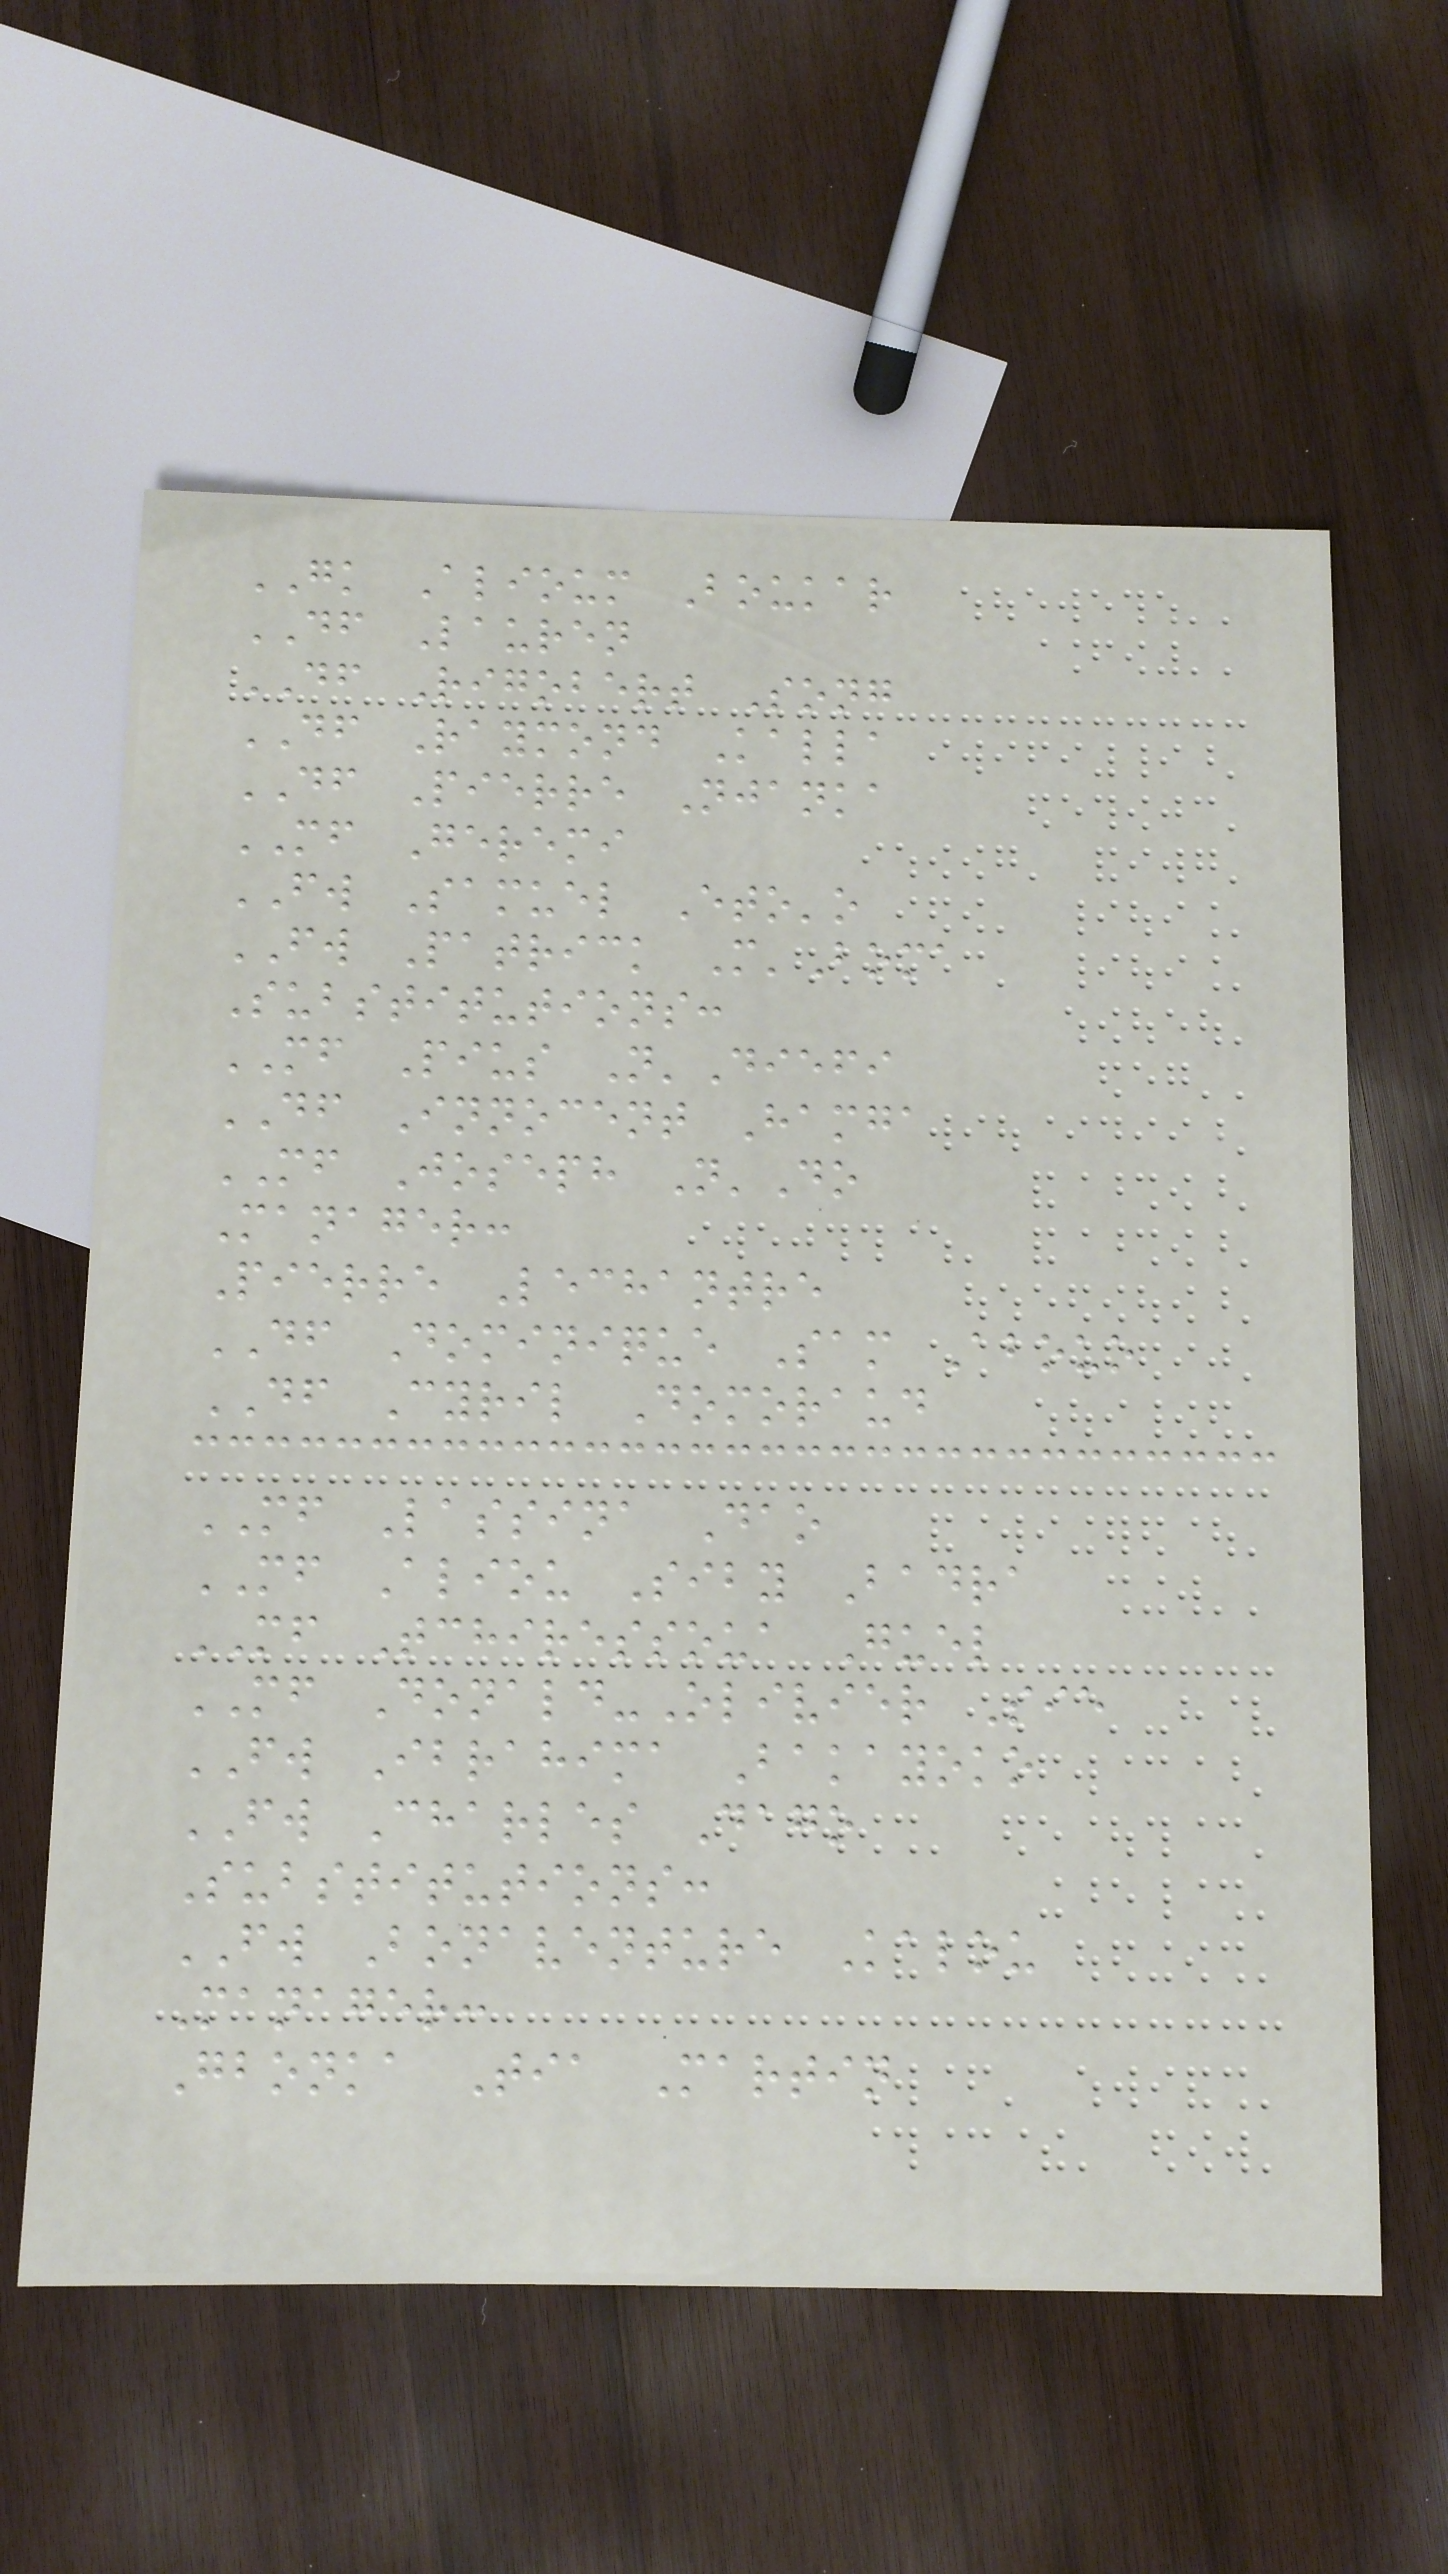GK Alioum Boukar
DF Lauren
DF Rigobert Song
DF Raymond Kalla
DF Pierre Njanka
MF Geremi
FW Samuel Eto'o
FW Patrick M'Boma
Substitutions:
MF Pius N'Diefi
DF Innocent Hamga
MF Joseph N'Do
Manager:
Pierre Lechantre
DF Dominique Sam Abouo
DF Cyril Domoraud
MF Lassina Dao
MF Aliou Siby Badra
MF Tchiressoua Guel
MF Donald-Olivier Sie
FW Ibrahima Bakayoko
FW Charles Dago
Substitutions:
FW Bonaventure Kalou
Manager:
Gbonka Tia Martin
